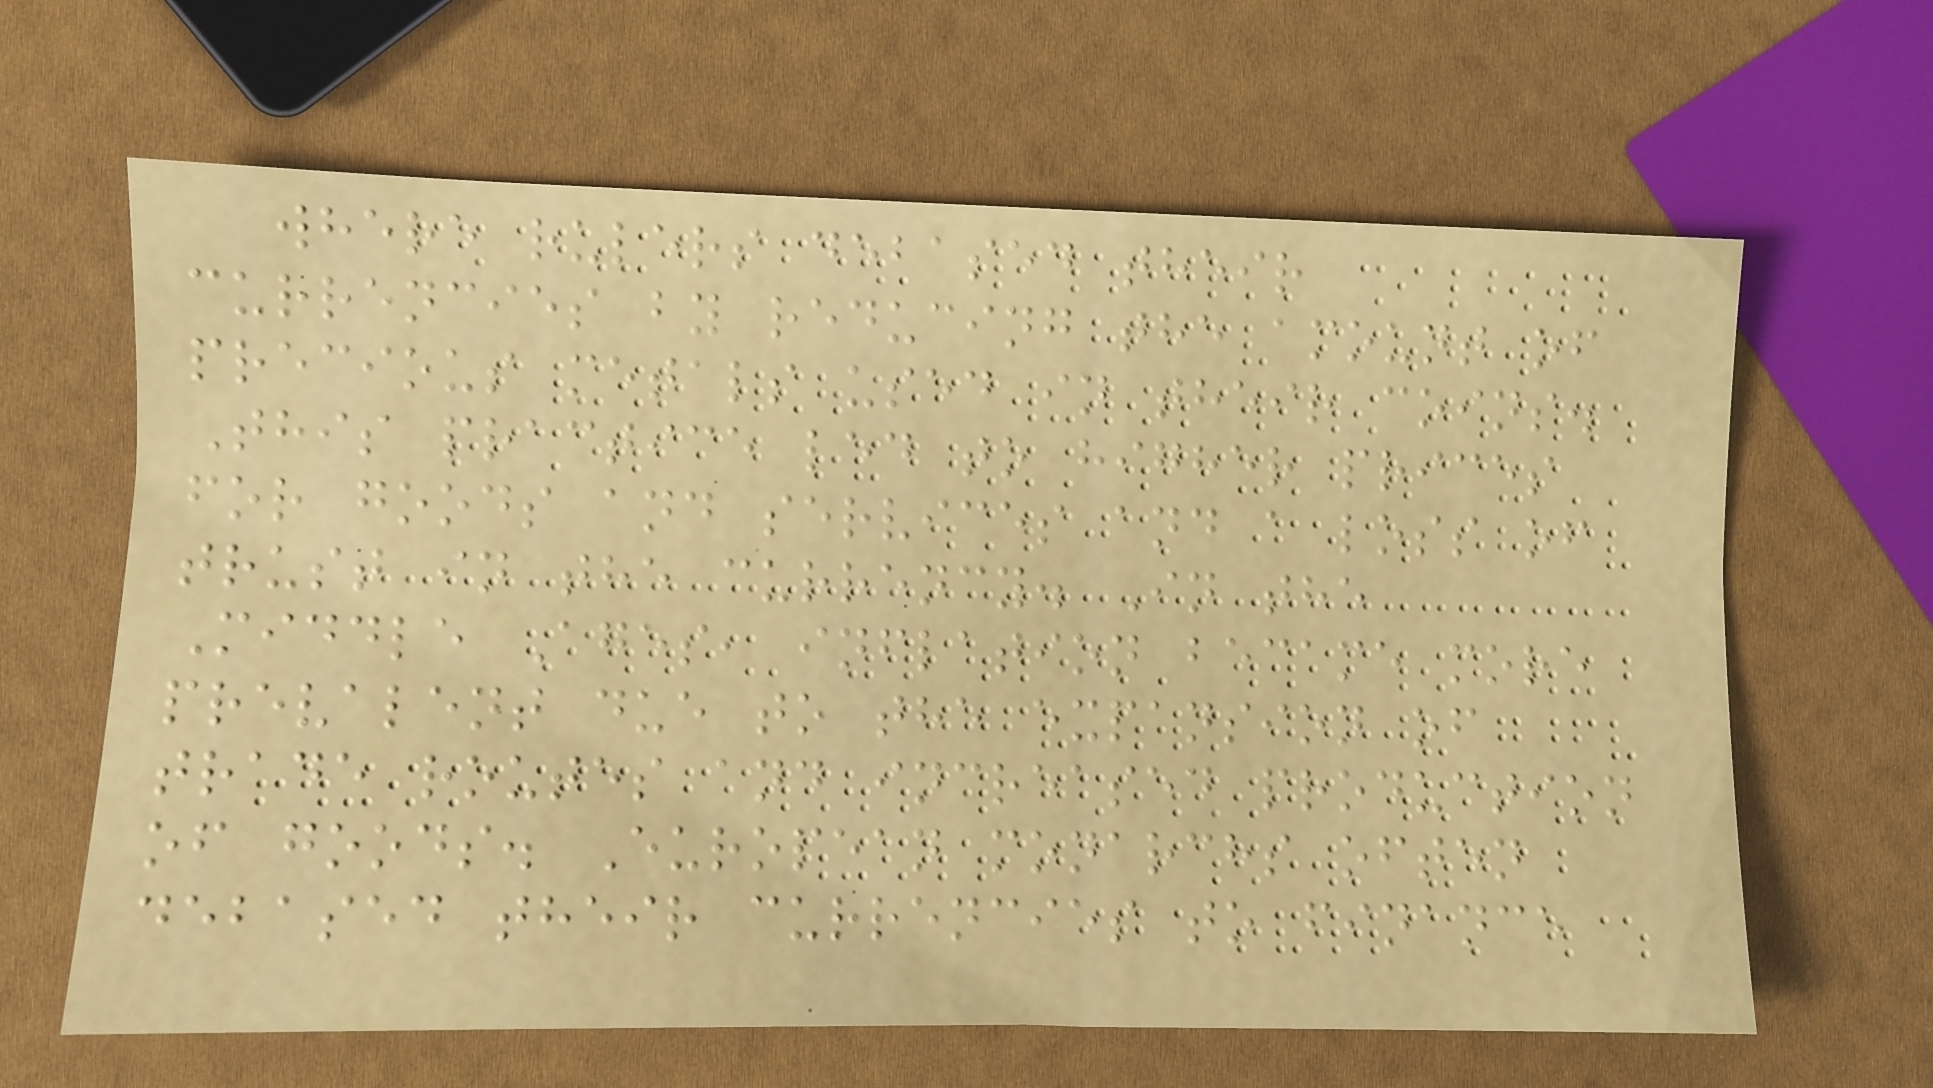where rulers debased their
currencies by reducing the amount of
precious metals used in their coins.
This practice led to higher prices
for goods and services and a loss of
trust in the currency. In the
Middle Ages, inflation became more
prevalent due to the expansion of
trade routes and increased production
of goods. European monarchs often
debased their currencies to finance
